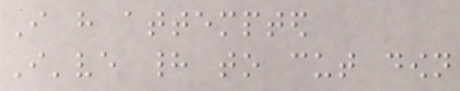I have attempted
I've had to cut down
